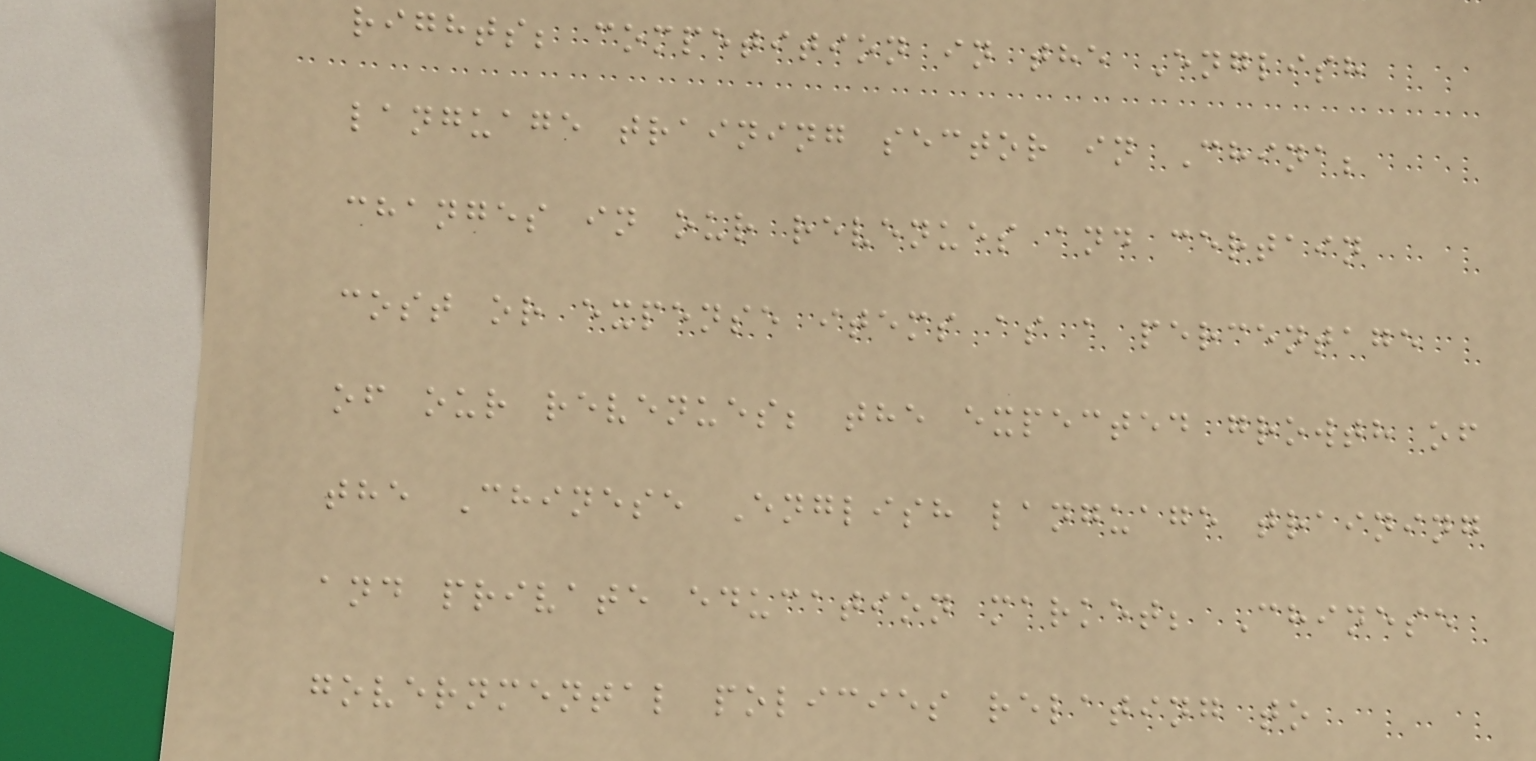rights; competition in the English
language training sector in China;
changes in our revenues and certain
cost or expense items as a percentage
of our revenues; the expected growth of
the Chinese English language training
and private education market; Chinese
governmental policies relating to
